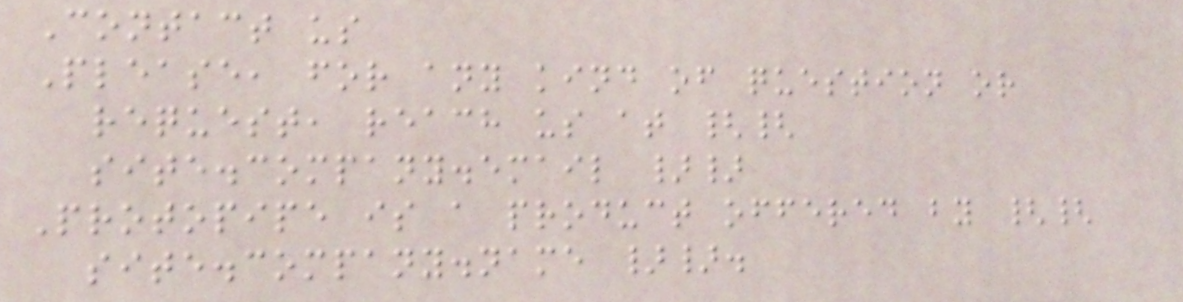Contact us
Please, for any kind of question or
request, reach us at {{
site.company.email }}
Protopipe is a product offered by {{
site.company.name }}.
